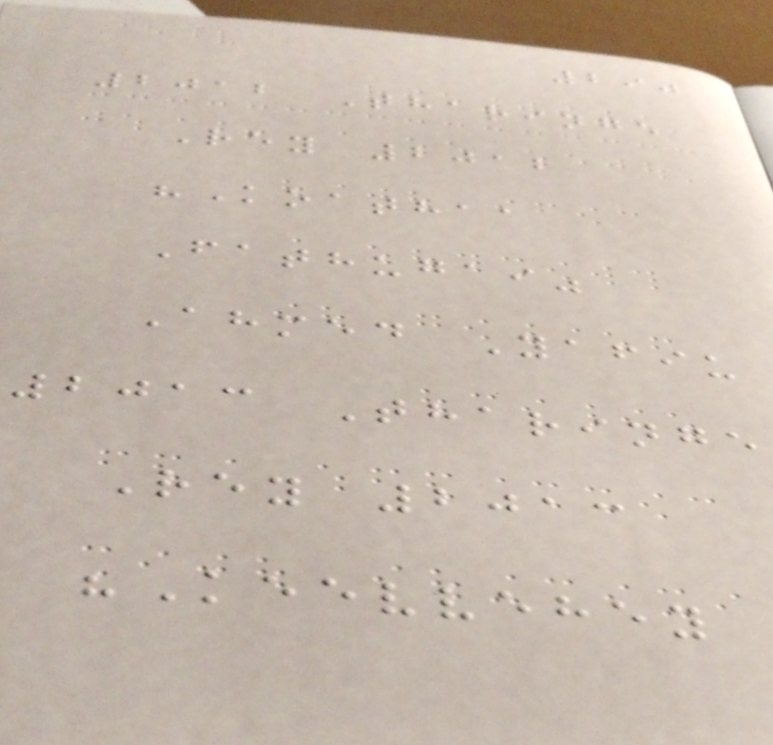290
2012 Tharinge
Rey 2012
"Koathaa
Fathugai"
Ahmed Yafiu
2013 Tharinge
Rey 2013
"Keevvehey
